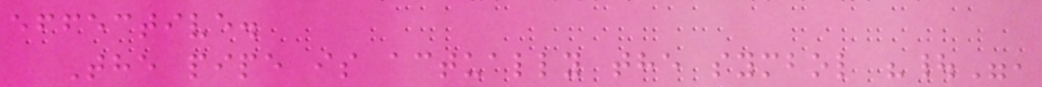effective.
The pipe is actually the symbol "|",
